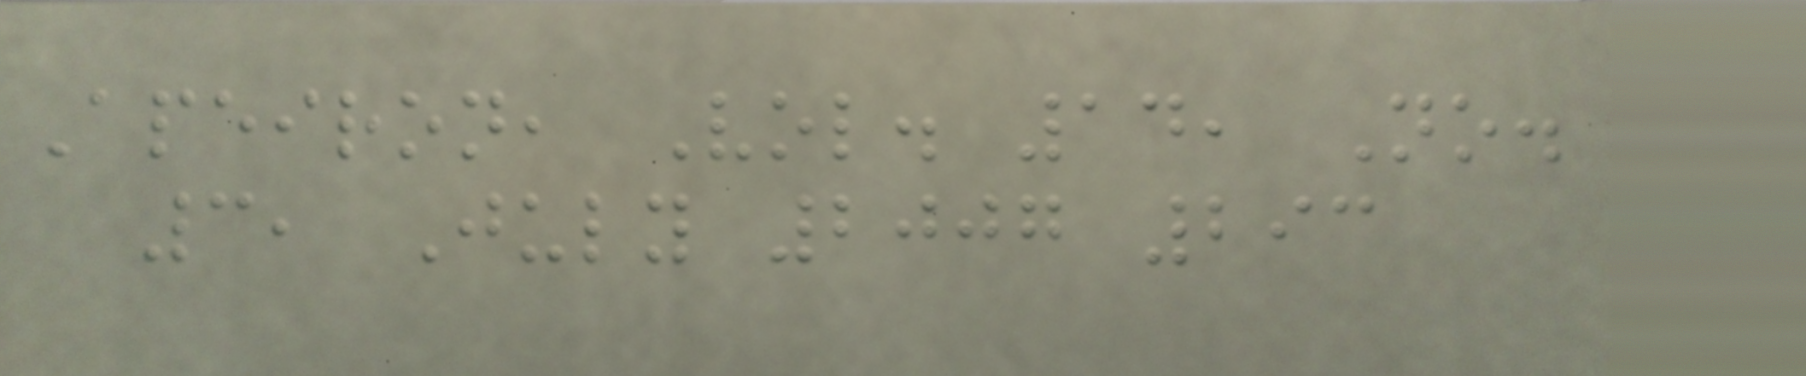Apeiron, Vol. 14, No.
3, July 2007 293
